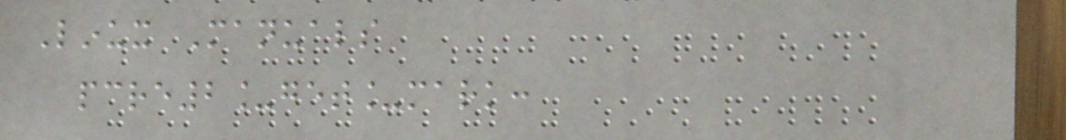Linux Manuals
pcre2_get_mark:
